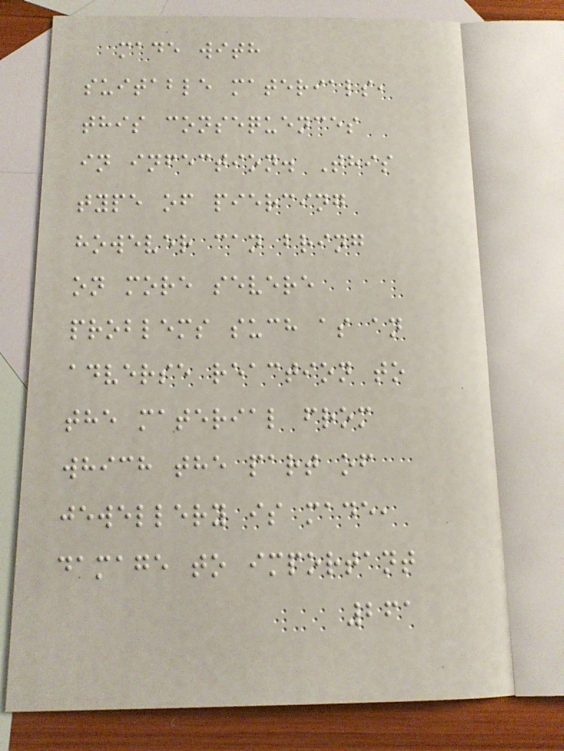made with
suitable materials,
this consequences
in infection. This
type of piercing
however can bring
on more severe
problems such as an
adverse reaction to
the material from
which the part of
jewellery is made,
damage to important
261
